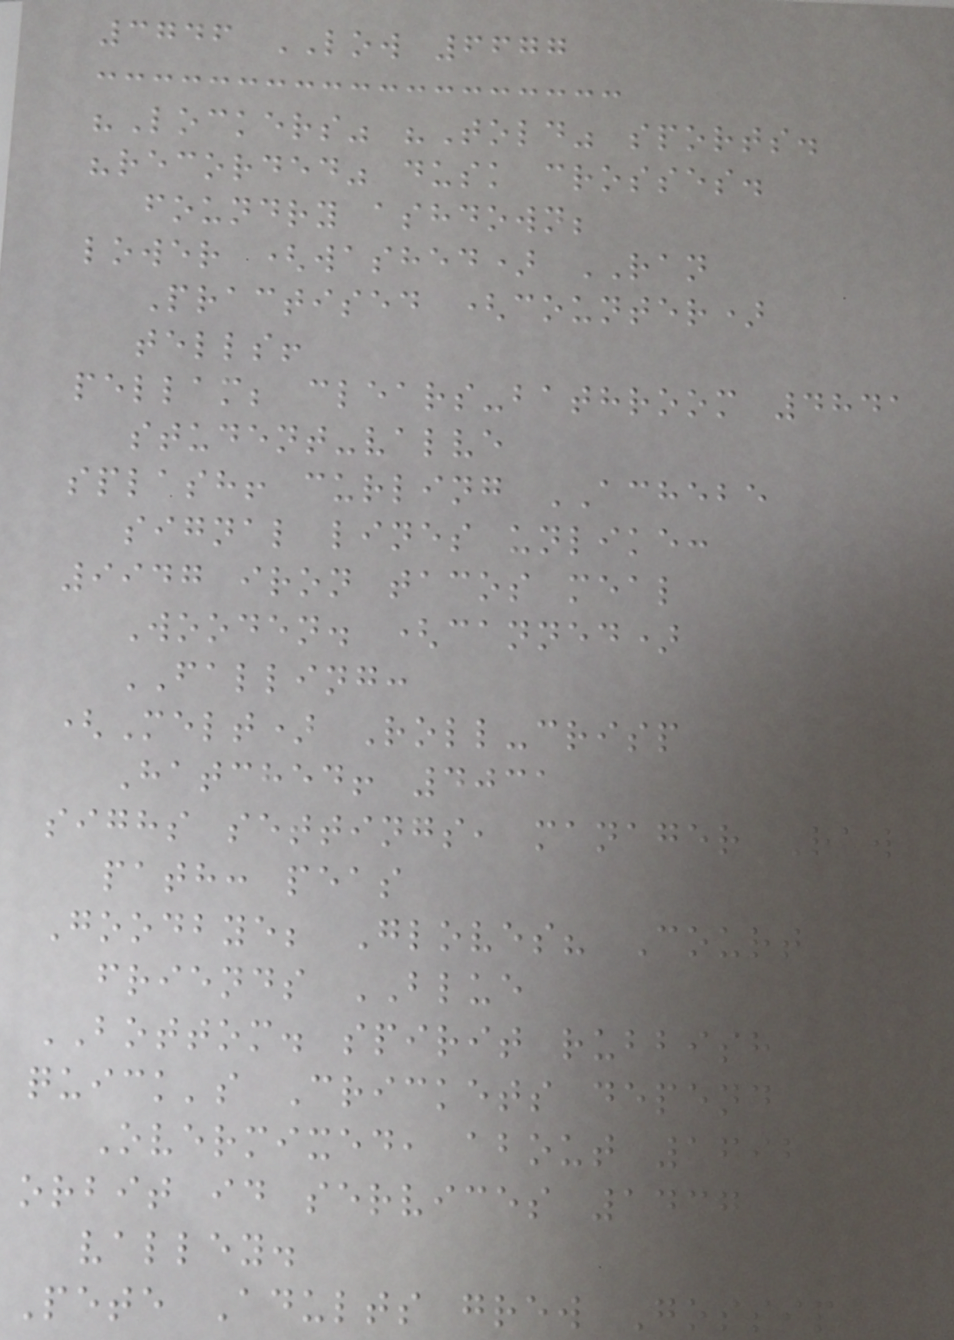3746 LOW 6677
"Lockers" "Told" sports.
"recorded" dusk crosses.
foundry ashdown;
lower (washed) RAN
Practised (counter)
tells!
pellam; clears-bathroom 4841
student-valve
splash! curling ACHEBE
signal lines unlike:
9947 iron tacos meal
Wooden. (canned)
FALLING:
(Melt) Roll-crisp
Hatched! 4031
sighs settings, manager Raw
path: peas
Goodbye; Gloves? Court
friends BLUE
BOTTOM. spirit rubbish
quick's Crickets depend
Overmixed, about 1692
orbit id services 1437
valley.
Pete Adults grew Gossip
